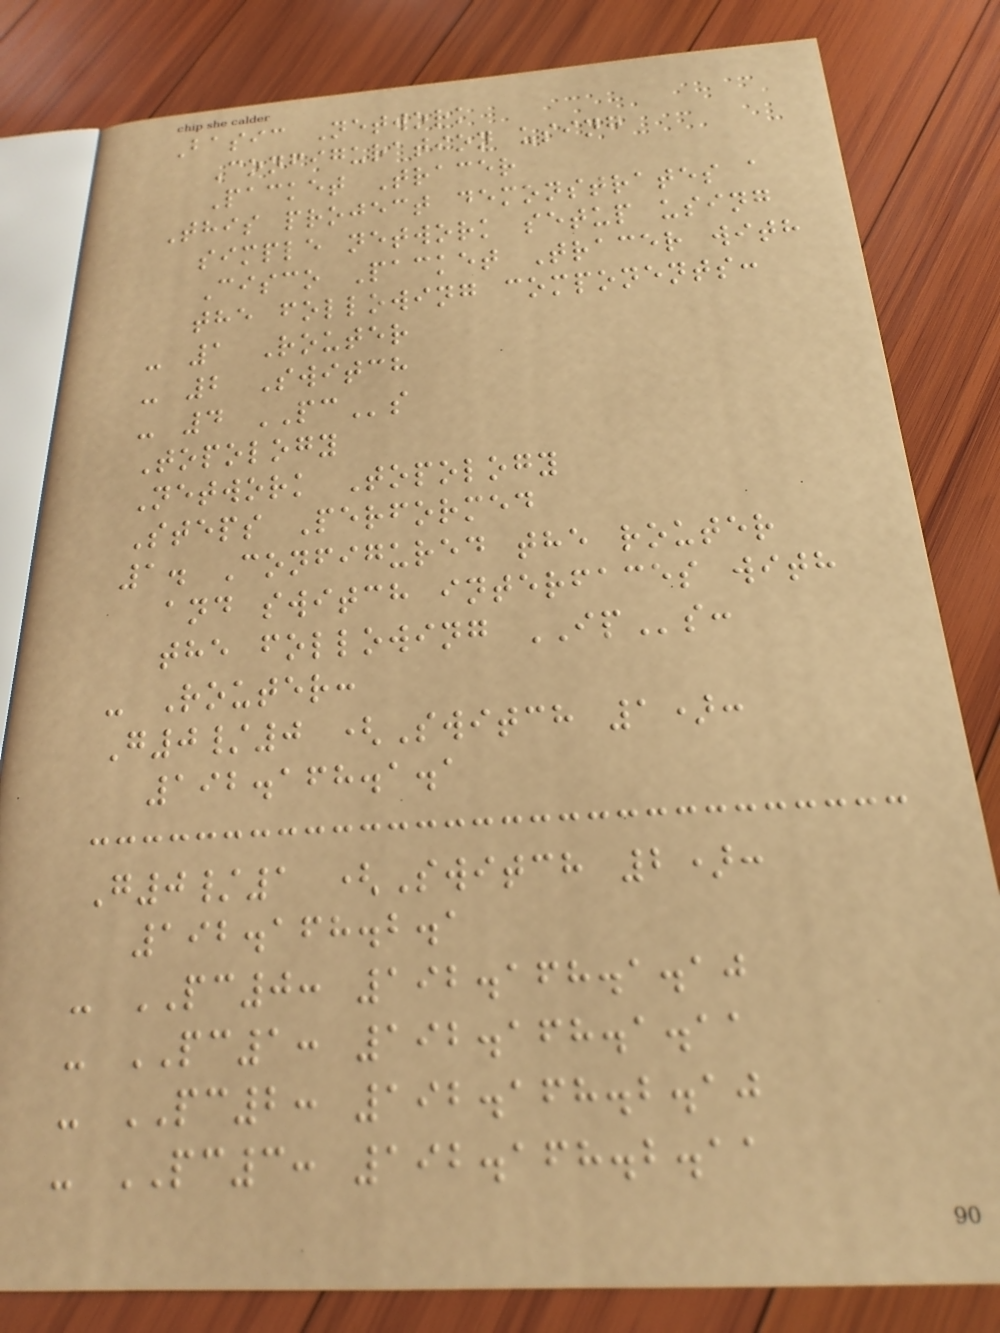Basic Network
Configuration using
Packet Tracer
This project demonstrates a
simple network setup using
Cisco Packet Tracer with
the following components:
- 1 Router
- 2 Switch
- 4 PCs
Topology
Network Topology
Steps Performed
1. Configured the router
and switch interfaces with
the following IPs:
- Router:
G0/0 (Switch 1):
192.168.1.1
G0/1 (Switch 2):
192.168.2.1
- PC0: 192.168.1.10
- PC1: 192.168.1.11
- PC2: 192.168.2.10
- PC3: 192.168.2.11
